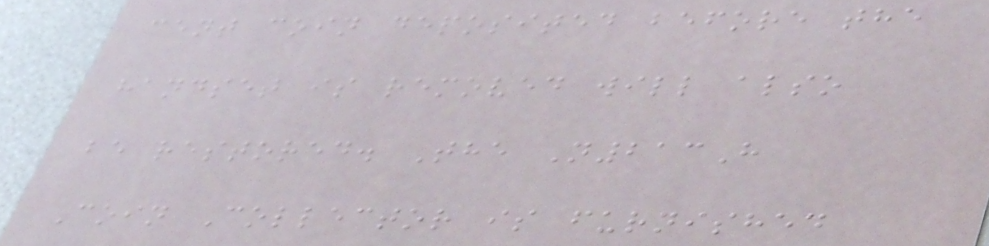cent coin deposited before the
handset is removed will also
be restored. The N213H
Coin Collector is furnished
